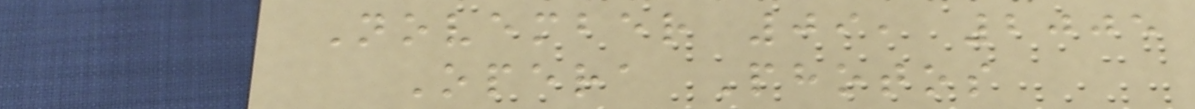November 09, 2005
Opera Photos
